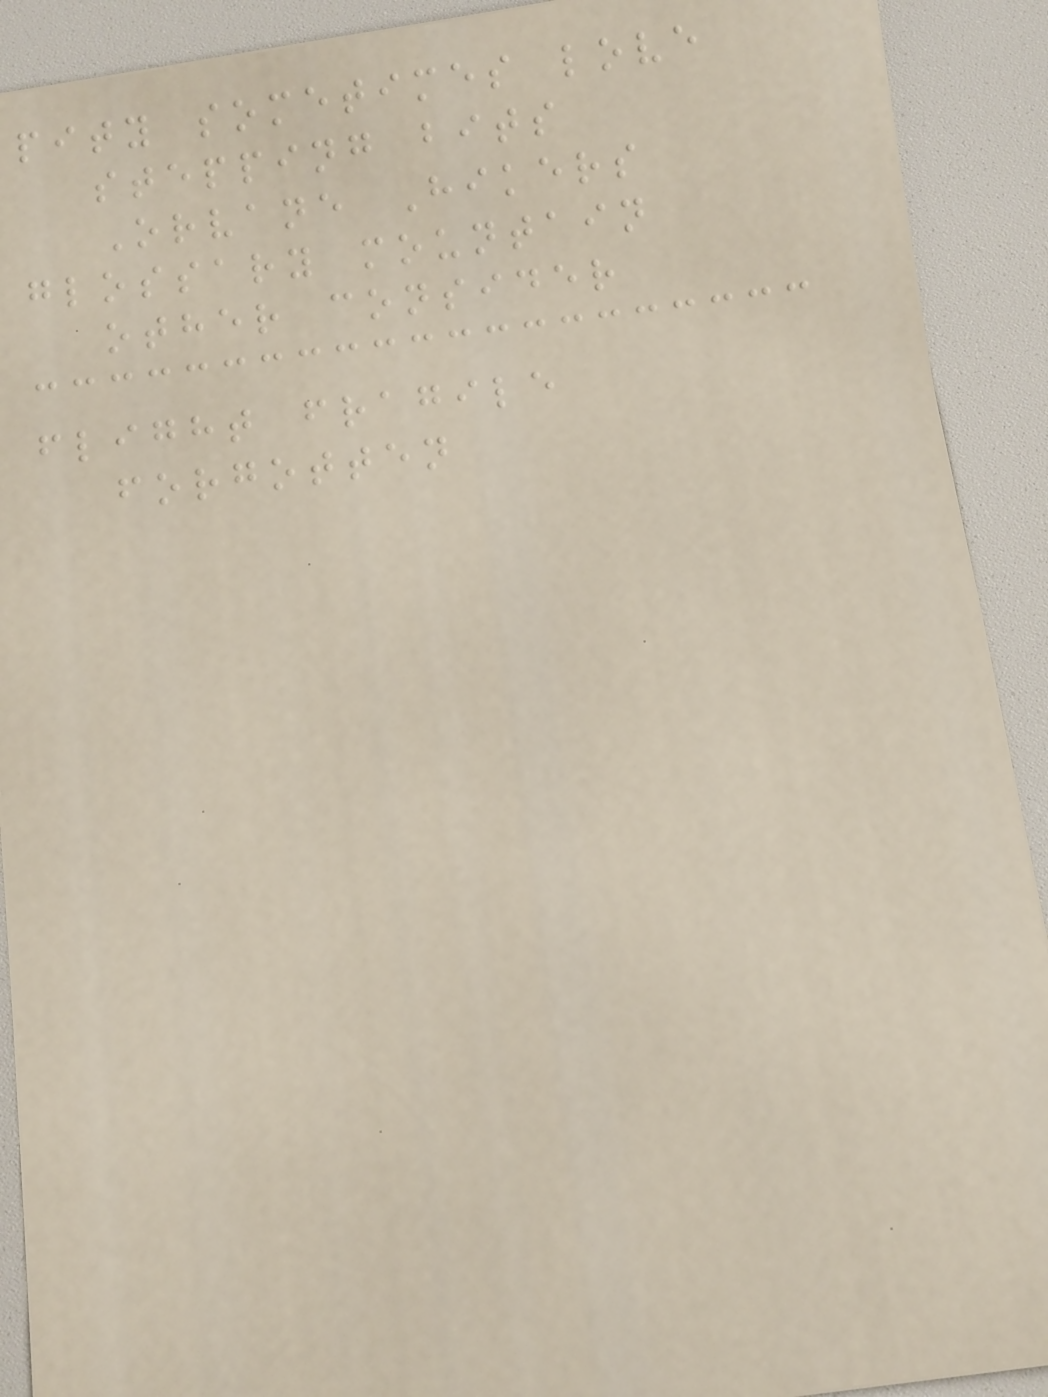pity sometimes love
stepping bits
Orvane Hikers
glossary mountain
other consider
flight fragile
forgotten
